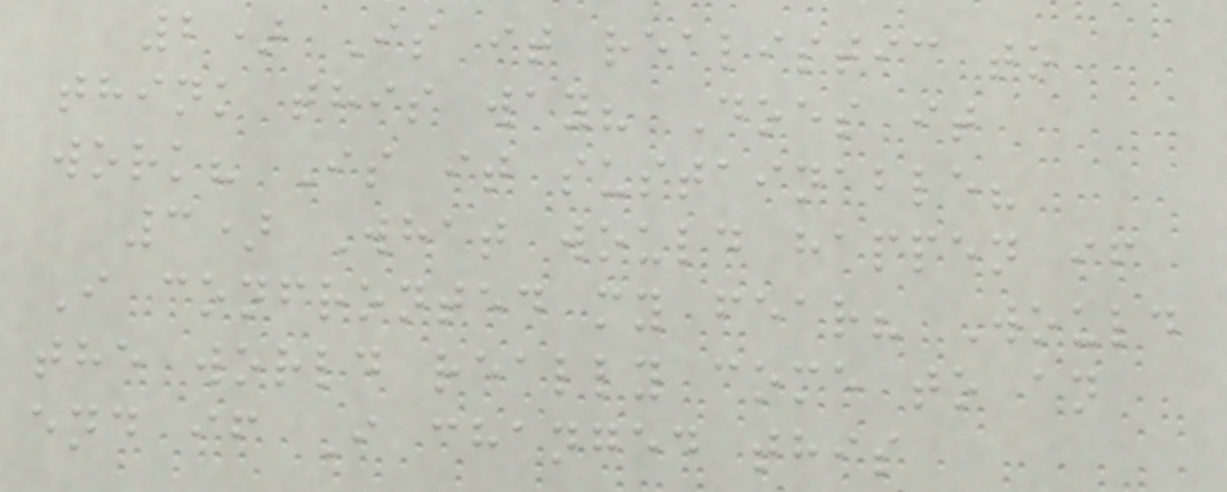2) Is it realistic to
think this way? Does it
work? Is it sustainable?
3) What would happen if
I confronted my fear? Would
the world really come to an
end if I changed this
